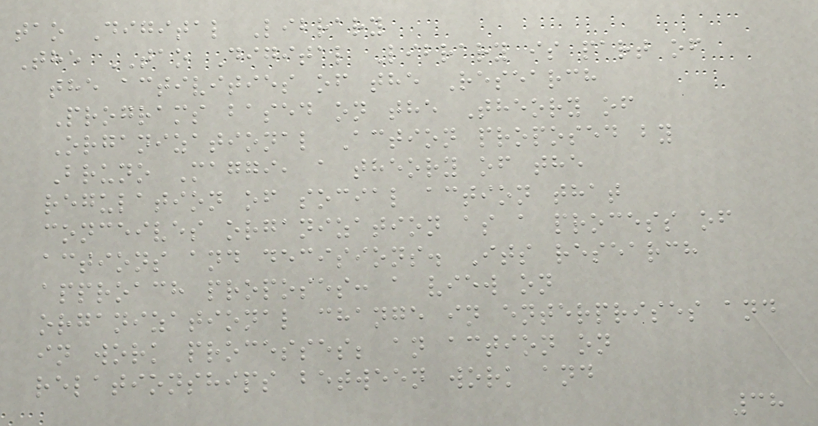tao Digital Library
The TAO Digital Library is part of
the activities of the Research
Programs based on the Theory of
Organizational Action proposed by
Bruno Maggi, a theory of the
regulation of social action that
conceives organization as a process of
actions and decisions. Its research
approach proposes: a view on
organizational change in enterprises and
in work processes; an action on
relationships between work and
38
